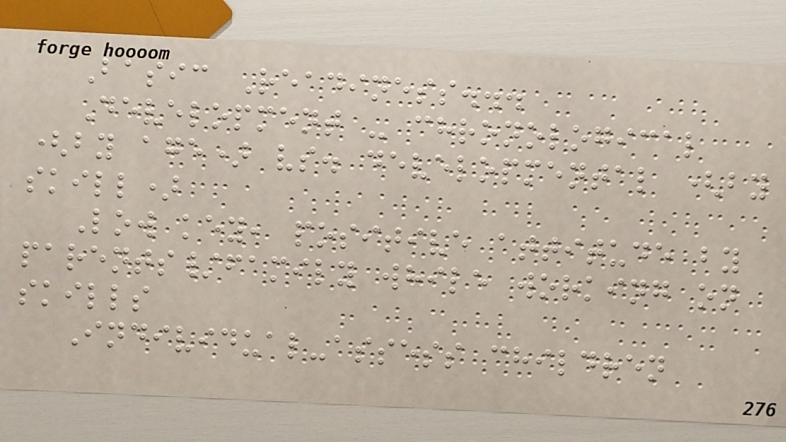Basic Readiness...
Development - chronological
(by age) vs. developmental (by
skill)
Low key, positive attitude by
parents/family while working on
skills
Individual-assess children
